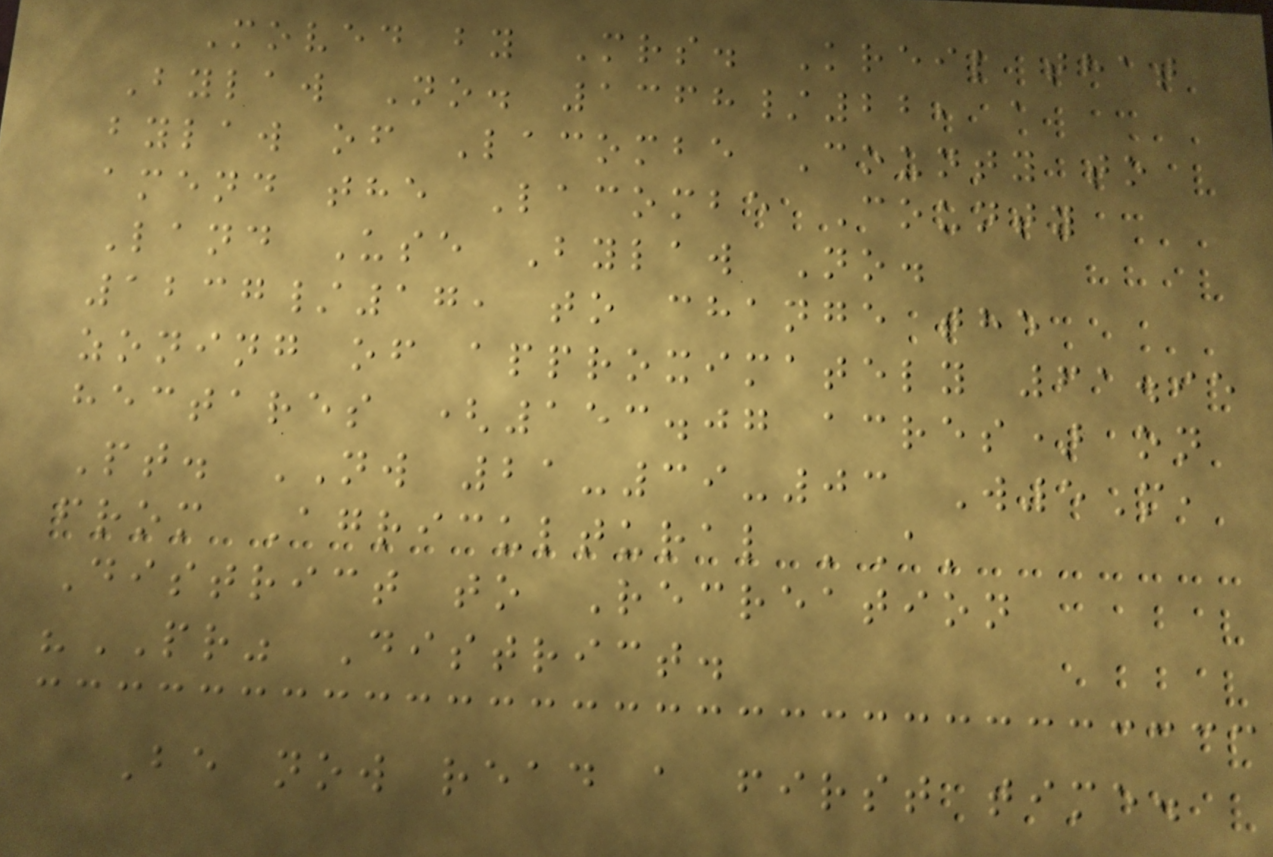Moved by Mrs. Kreil that
Bylaw No. 1368/22, a
bylaw of Lacombe County to
amend the Lacombe County
Land Use Bylaw No.
1237/17, to change the
zoning of approximately 61.95
hectares (153.07 acres) on
Pt. NW 21-39-03 W5M,
from Agricultural 'A'
District to Recreation
"PR" District.
Be now read a first time.
